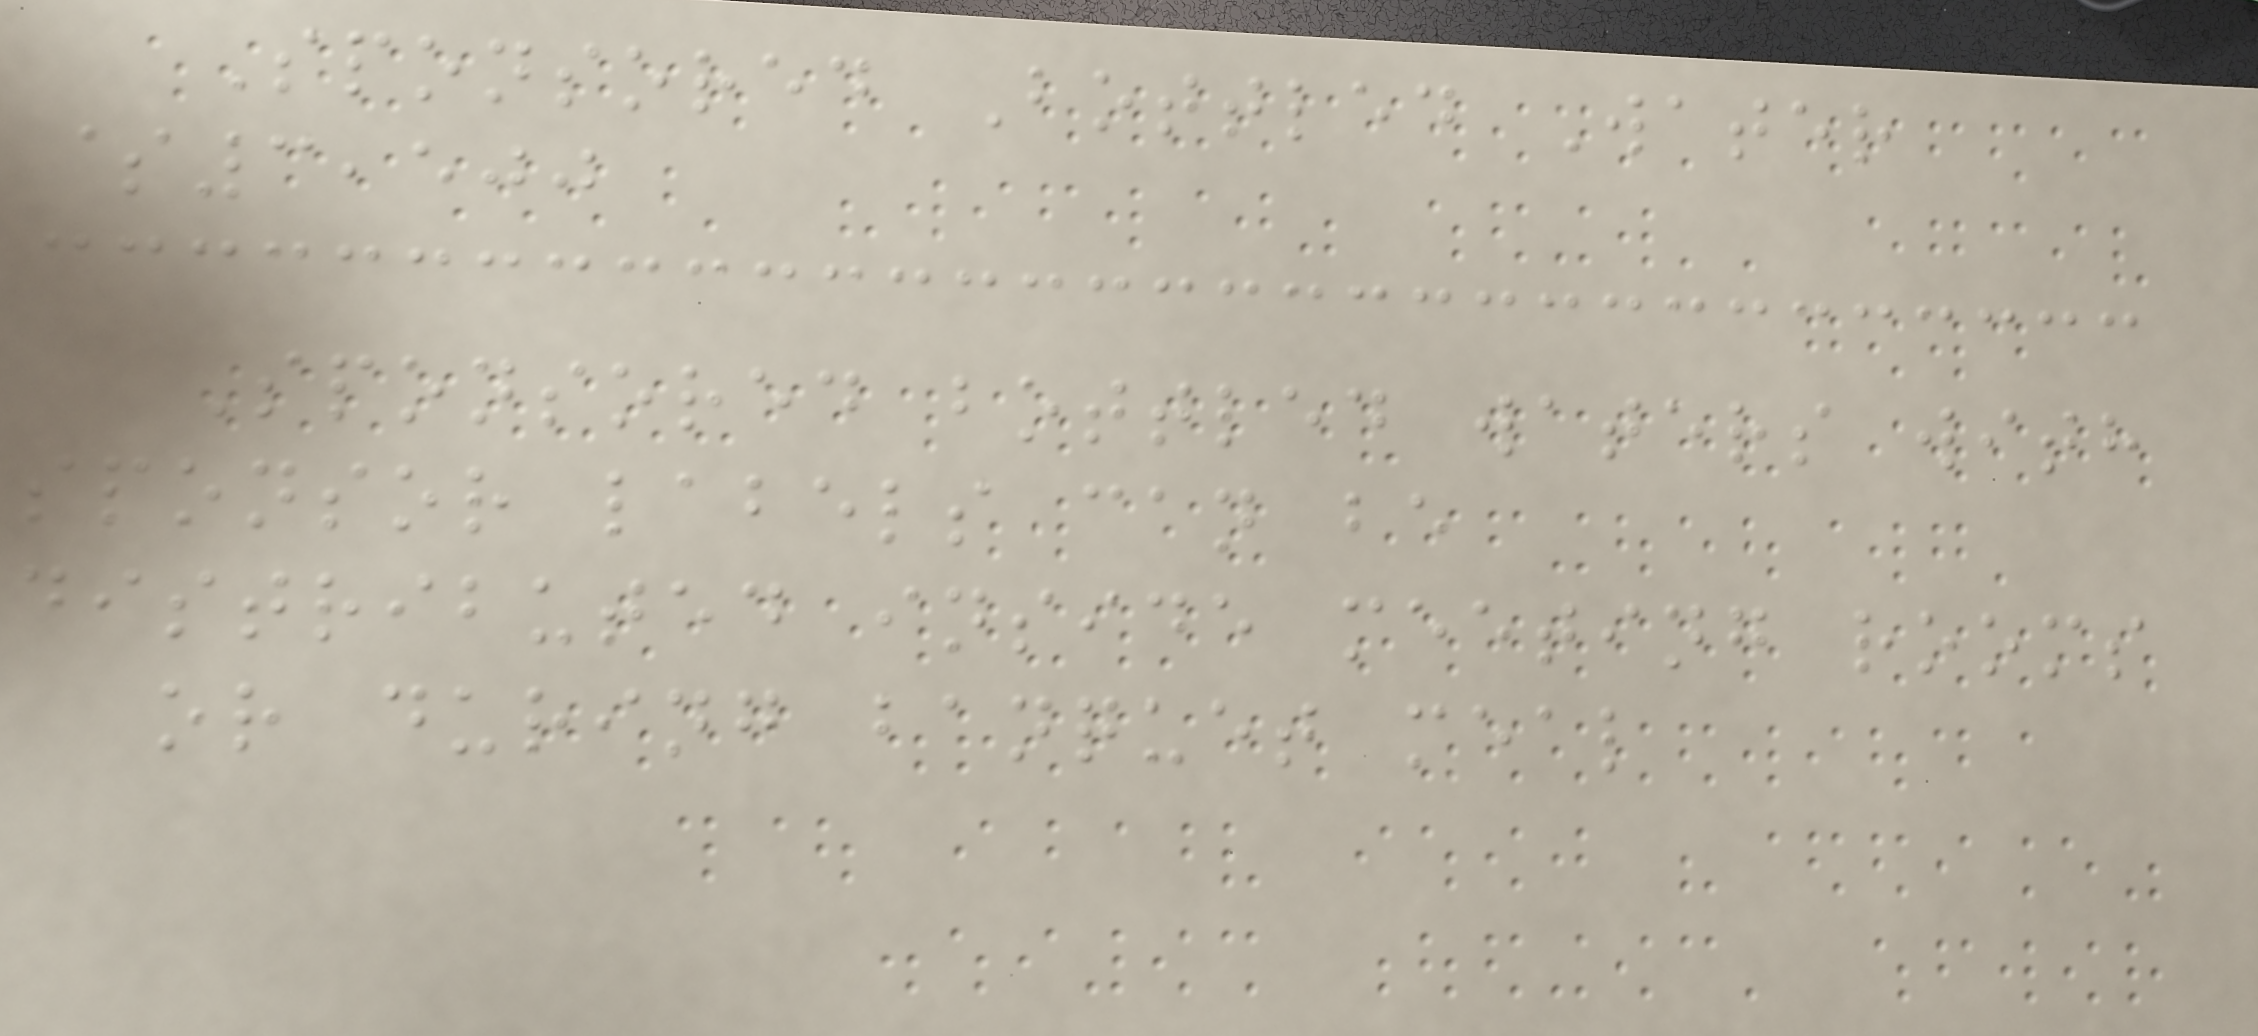Sponsored Bottled Water
$3,500
Sponsored bottled waters with
sponsor labels can be
distributed inside meeting rooms
or during banquet meal
